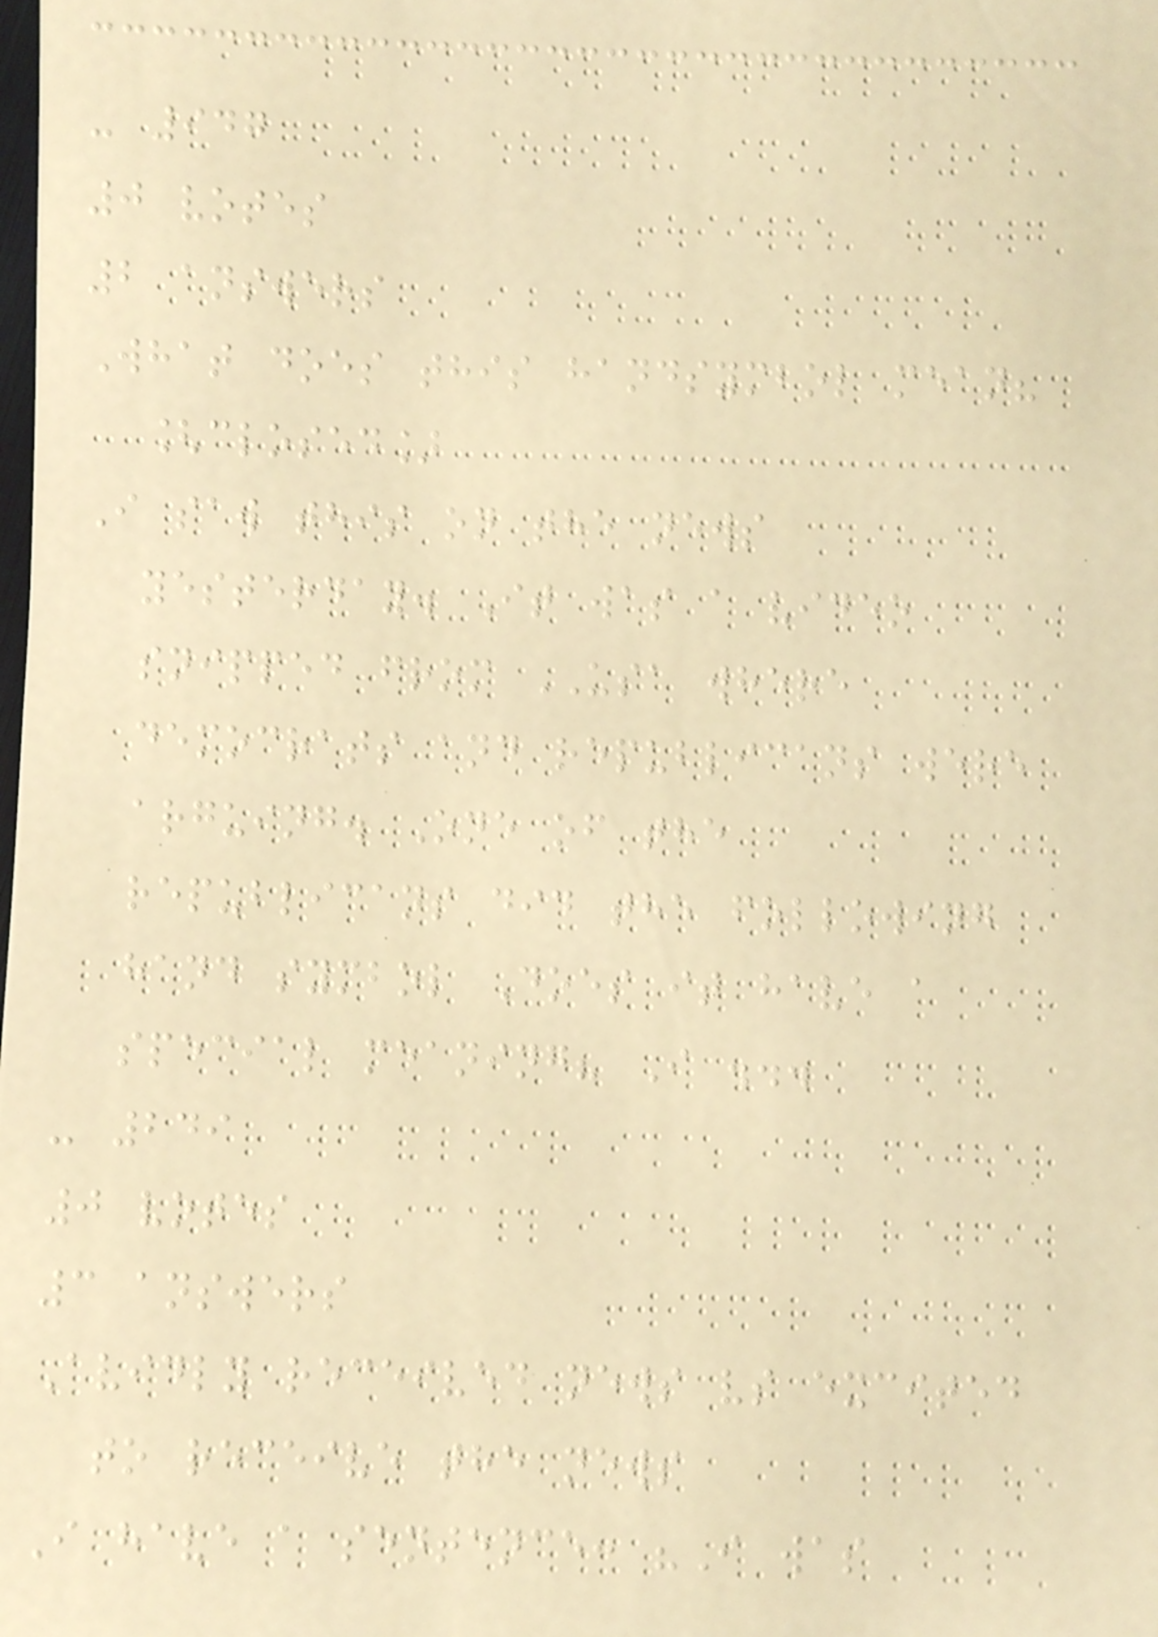- 947
0 votes
2 answers
What does this handsymbol mean?
[closed]
I saw this on the news
yesterday. It was a video
snipped from USA where
democrats and republicans were
arguing. One of the
republicans did the following
hand symbol Does it have a
special meaning? I ...
- 249
0 votes
3 answers
Avidly received news vs excited
to receive the news
I have a sentence: "I was
